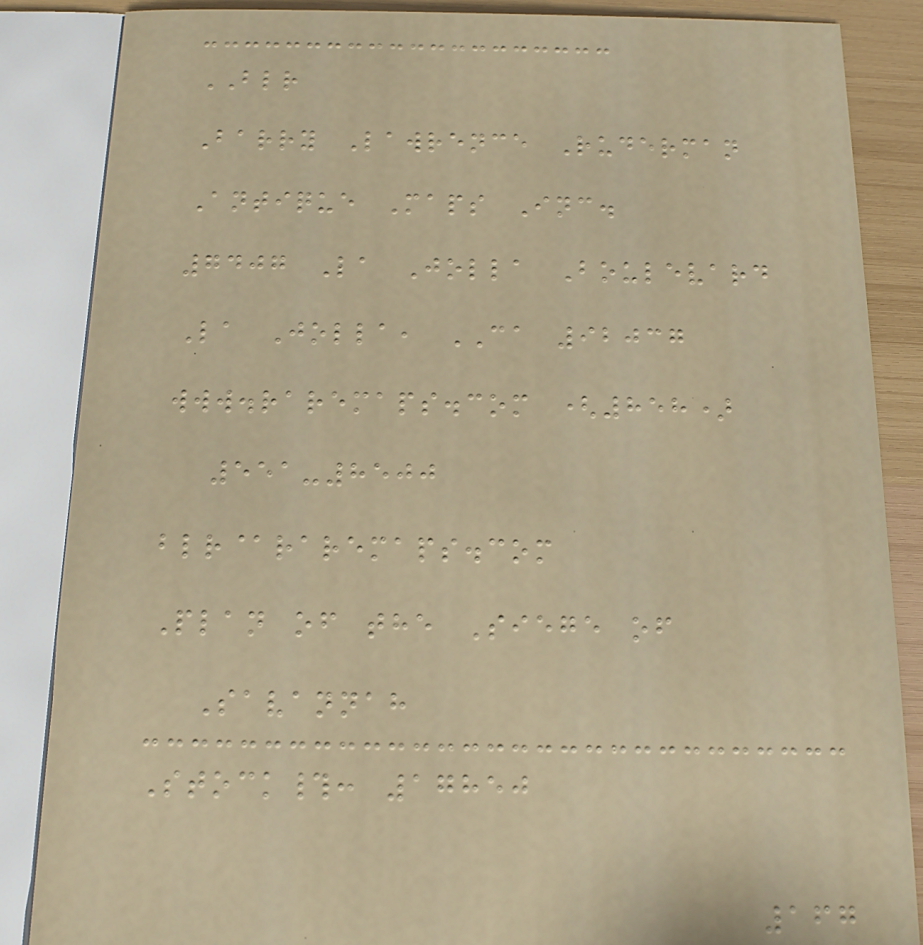BLR
Barry Lawrence Ruderman
Antique Maps Inc.
7407 La Jolla Boulevard
La Jolla, CA 92037
www.raremaps.com (858)
551-8500
blr@raremaps.com
Plan of the Siege of
Savannah
Stock#: 17850
167
